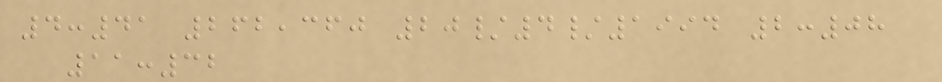4:41 262,360 20/4/1994 2:08
11:32
